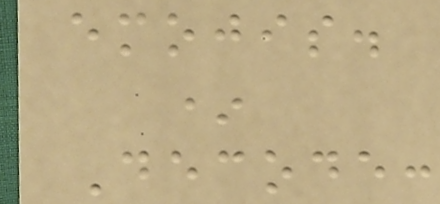emojis.
*
Decode:
